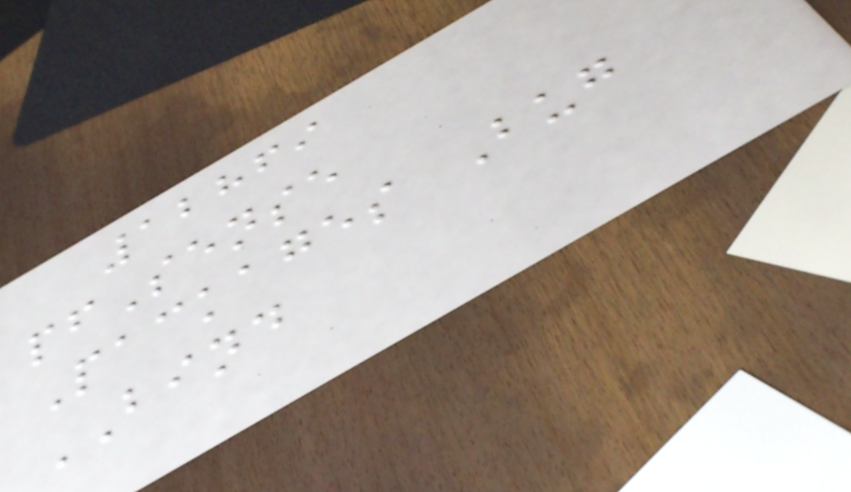12869
pfSense
Packages Bug
BIND
